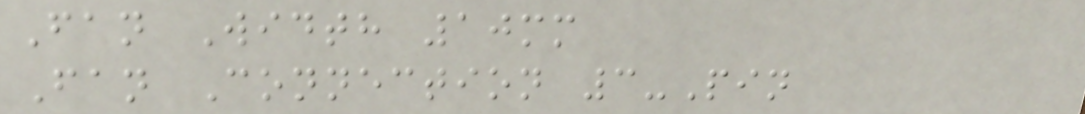Fan Width 10mm
Fan Connection 3-Pin
